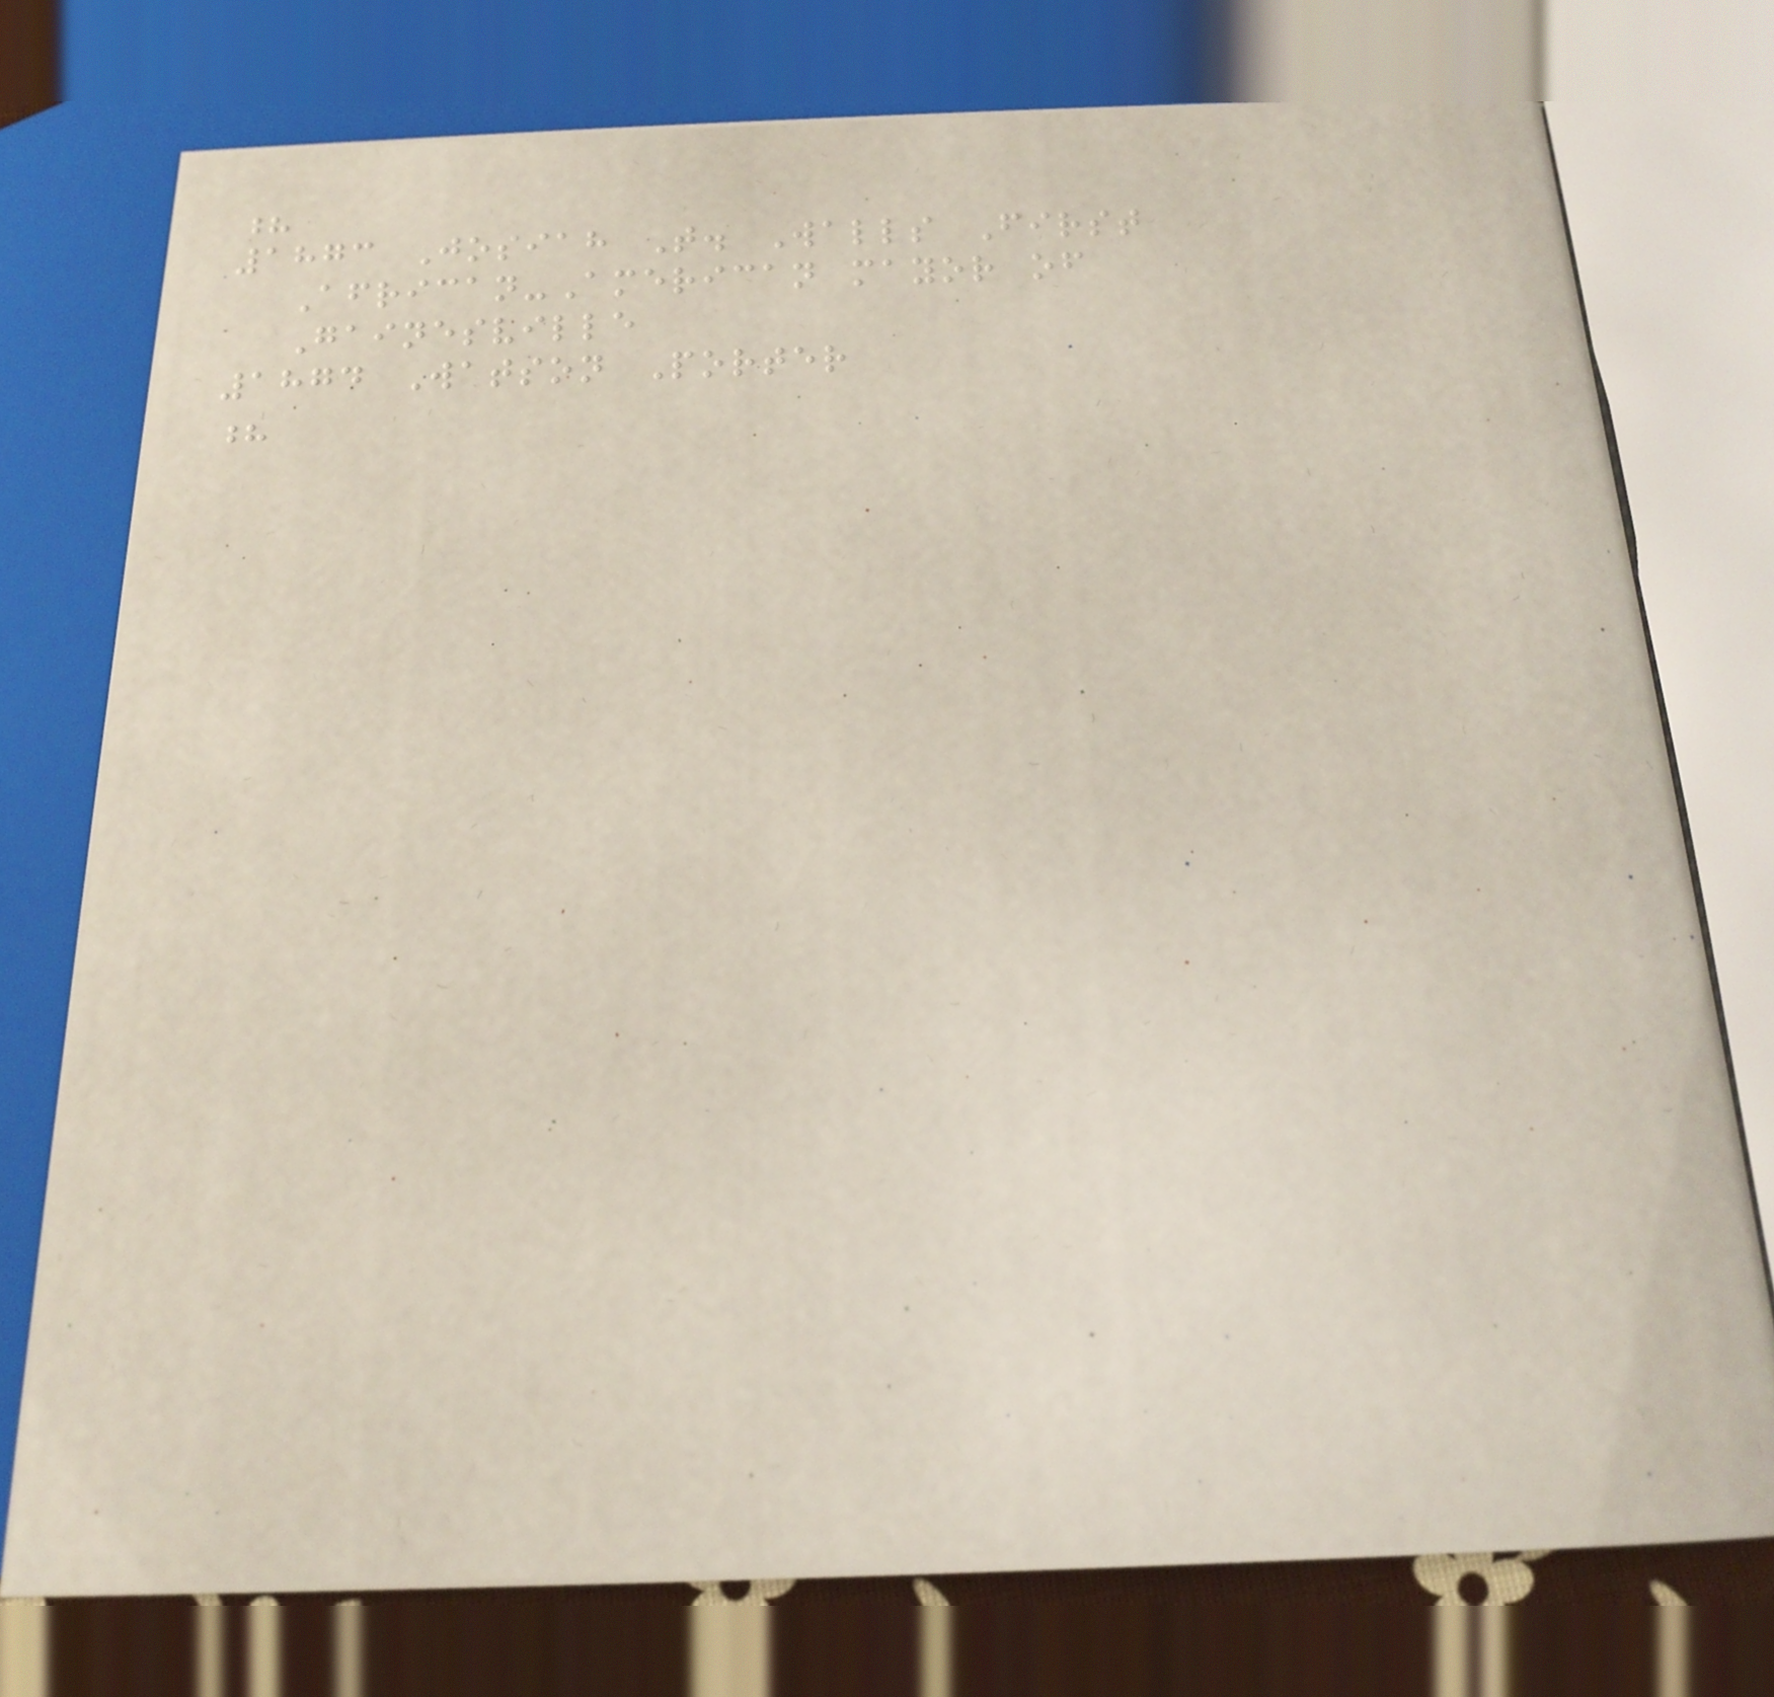?
1873 Josiah T. Walls First
African-American mayor of
Gainesville
1874 Watson Porter
?
